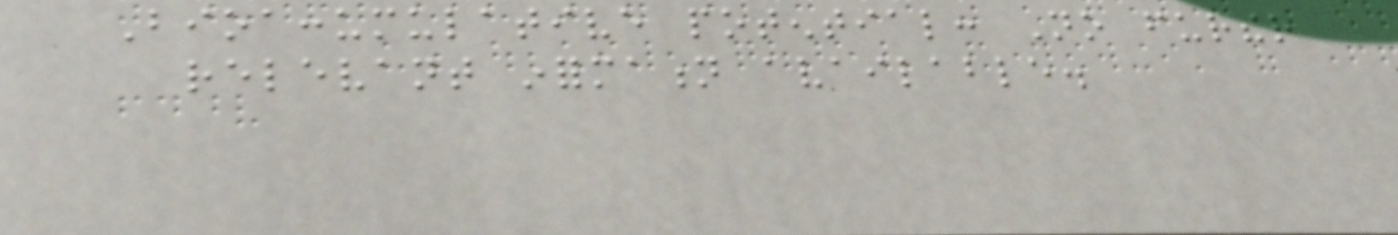Bioaccumulative potential: No further
relevant information available.
